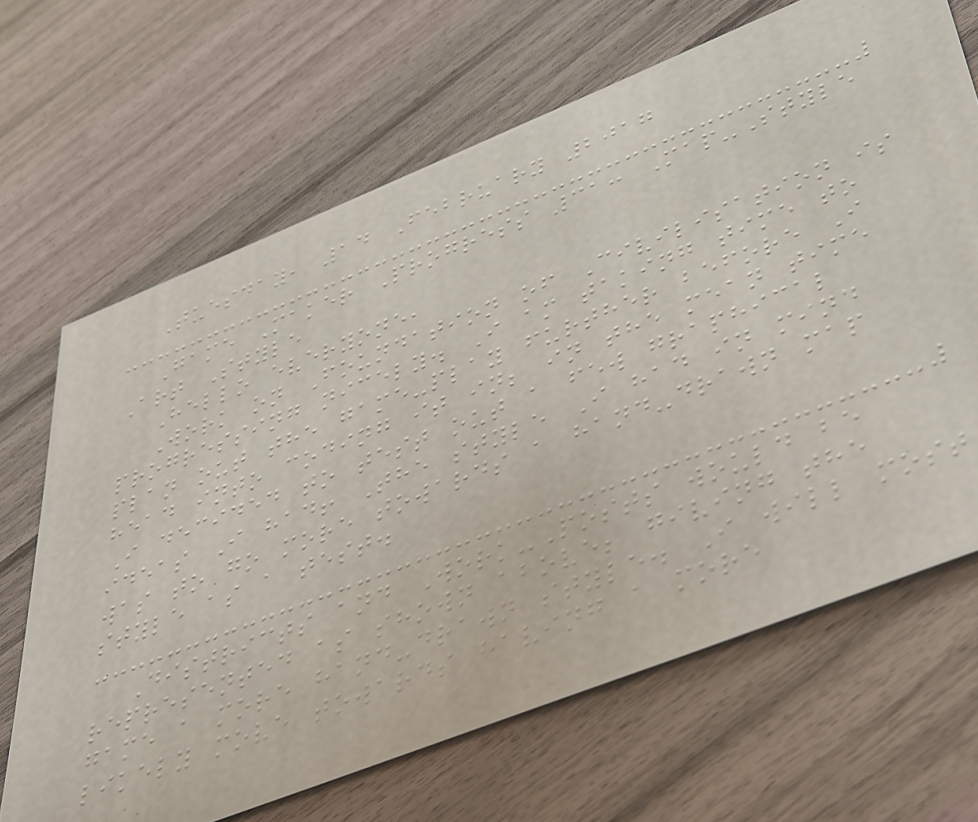Tuesday, 14 February 2017
Game Maker Progress 31: Map-Style
Art Style
Hello everyone,
Work on Foundation of Civilisation is
progressing nicely. I am taking time to
plan out the game-play further before I
head into coding it in; in the mean time
I decided to test out a few graphical
ideas I had! The style I had in mind
was to go more towards a hand-drawn map
style as a test.
Districts and Work-Posts would be
represented as shown above; giving the
game a more hand-drawn style. I will most
likely move towards having a more
